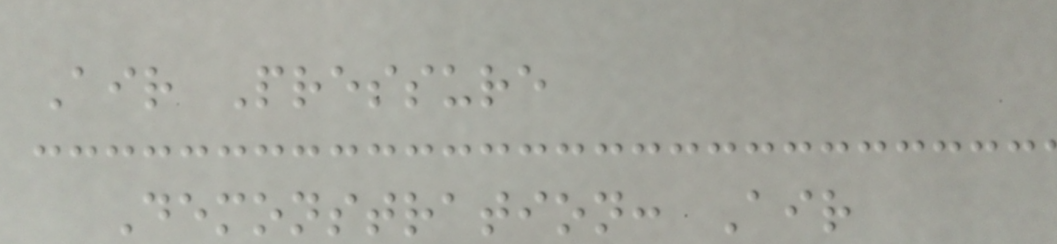Air Pressure
Demonstration: Air
